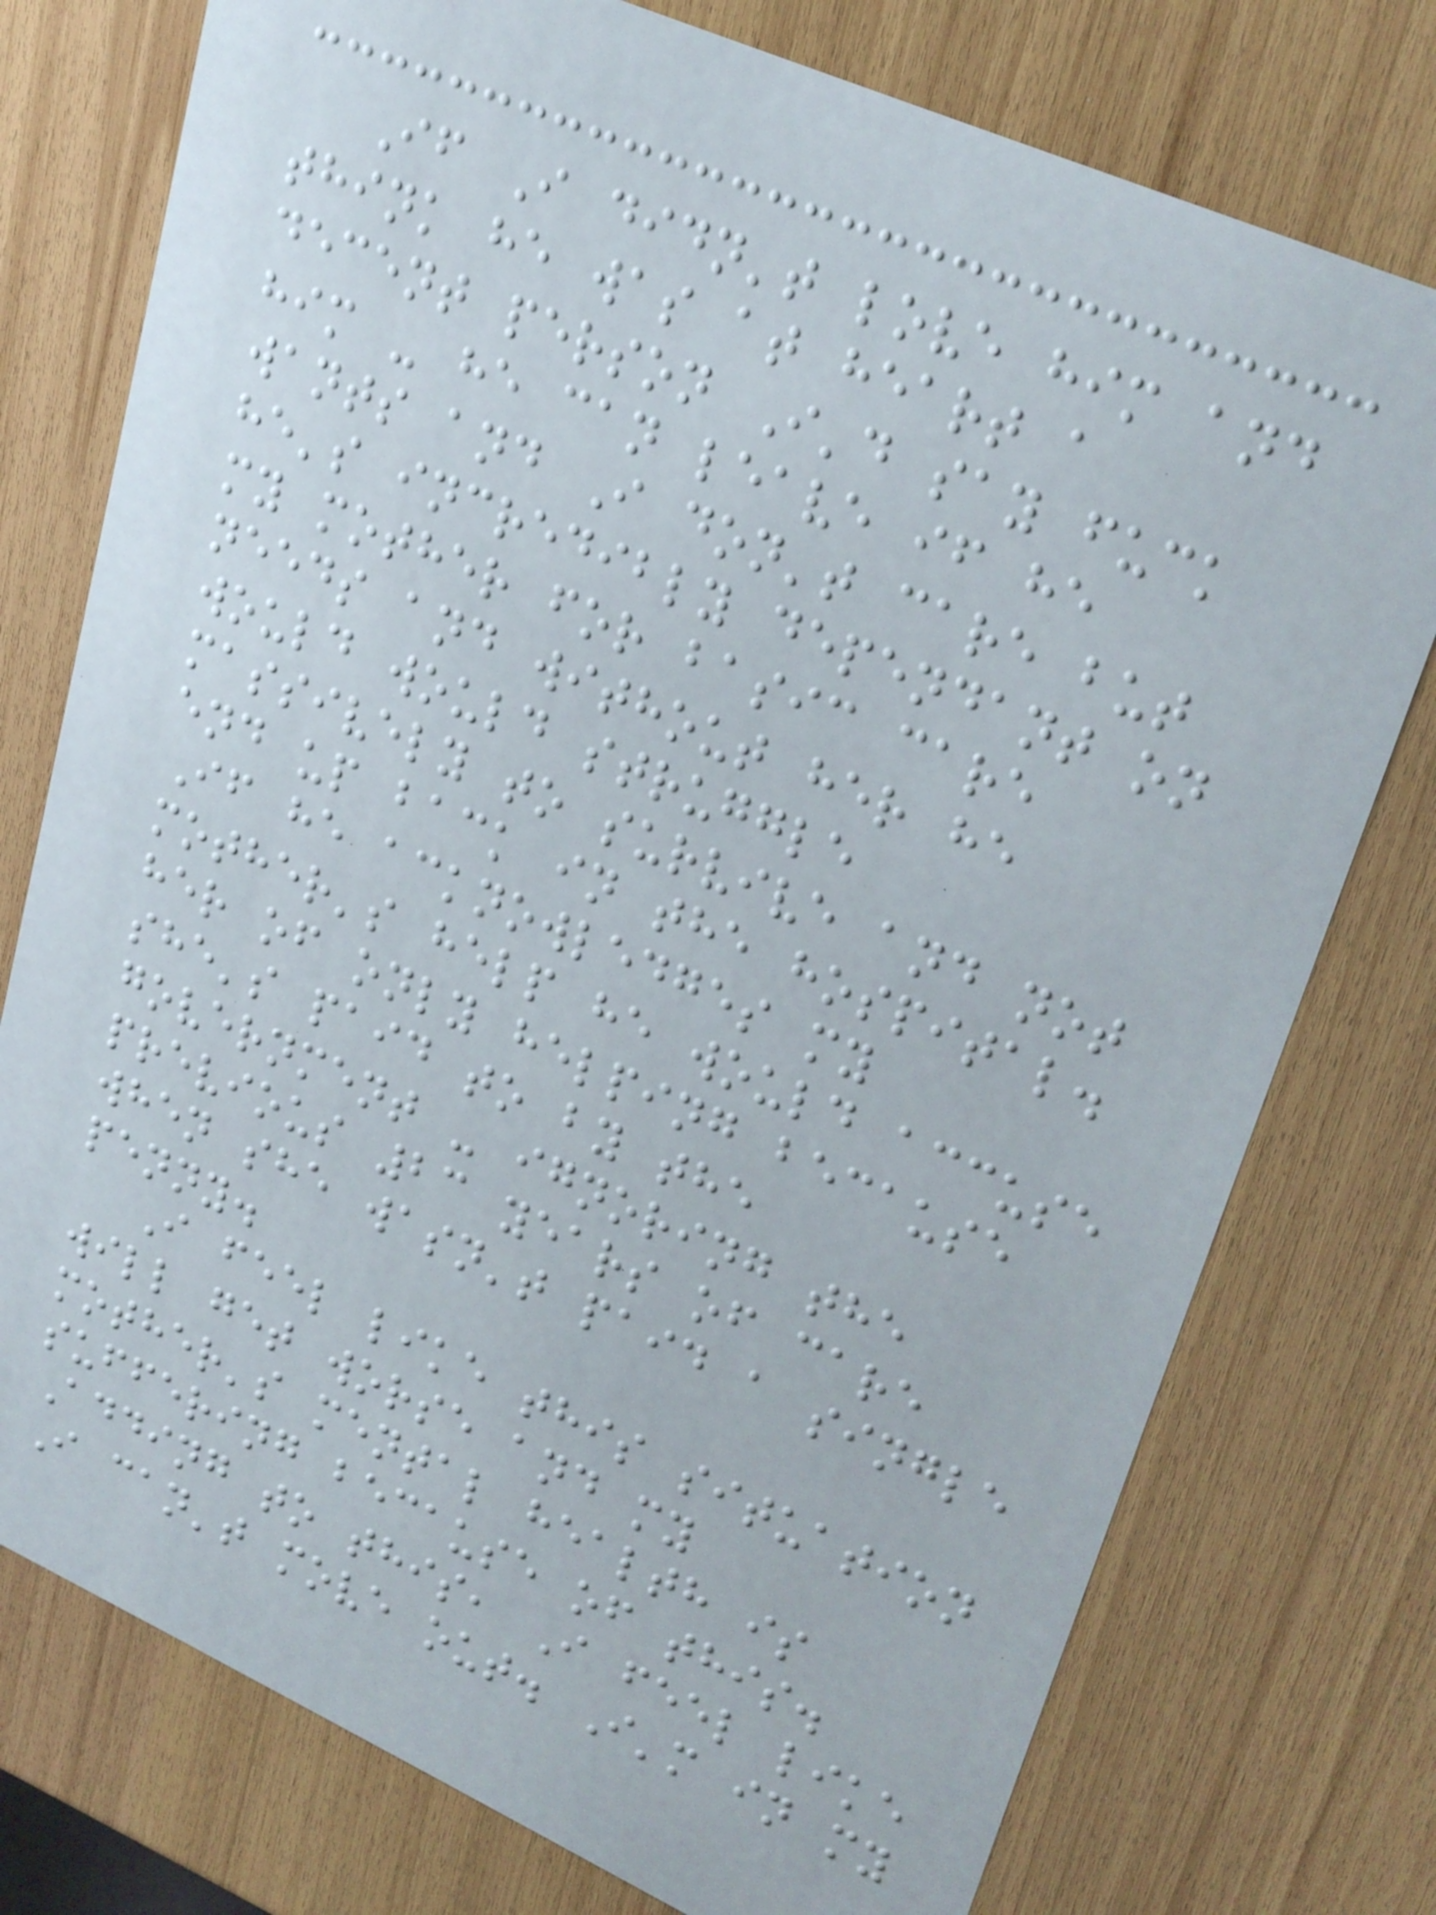If I didn't love him and
think he was at heart a
decent person I'd say fuck
him - he can leave if he
wants and I don't care but
he's incredibly dependant on
my mother for basic care
needs and without her he
would would struggle
massively to survive and not
end up back in the hospital.
If he acknowledges my
mother's help he would accuse
her of only helping because
she's paid to by the
government - ignoring the
previous 23 years of care
when she wasn't paid a single
penny.
I feel like this situation
will get worse and my
mother's mental health is
suffering because of this.
Adding to this, I feel like
I can't move out. I'm in my
